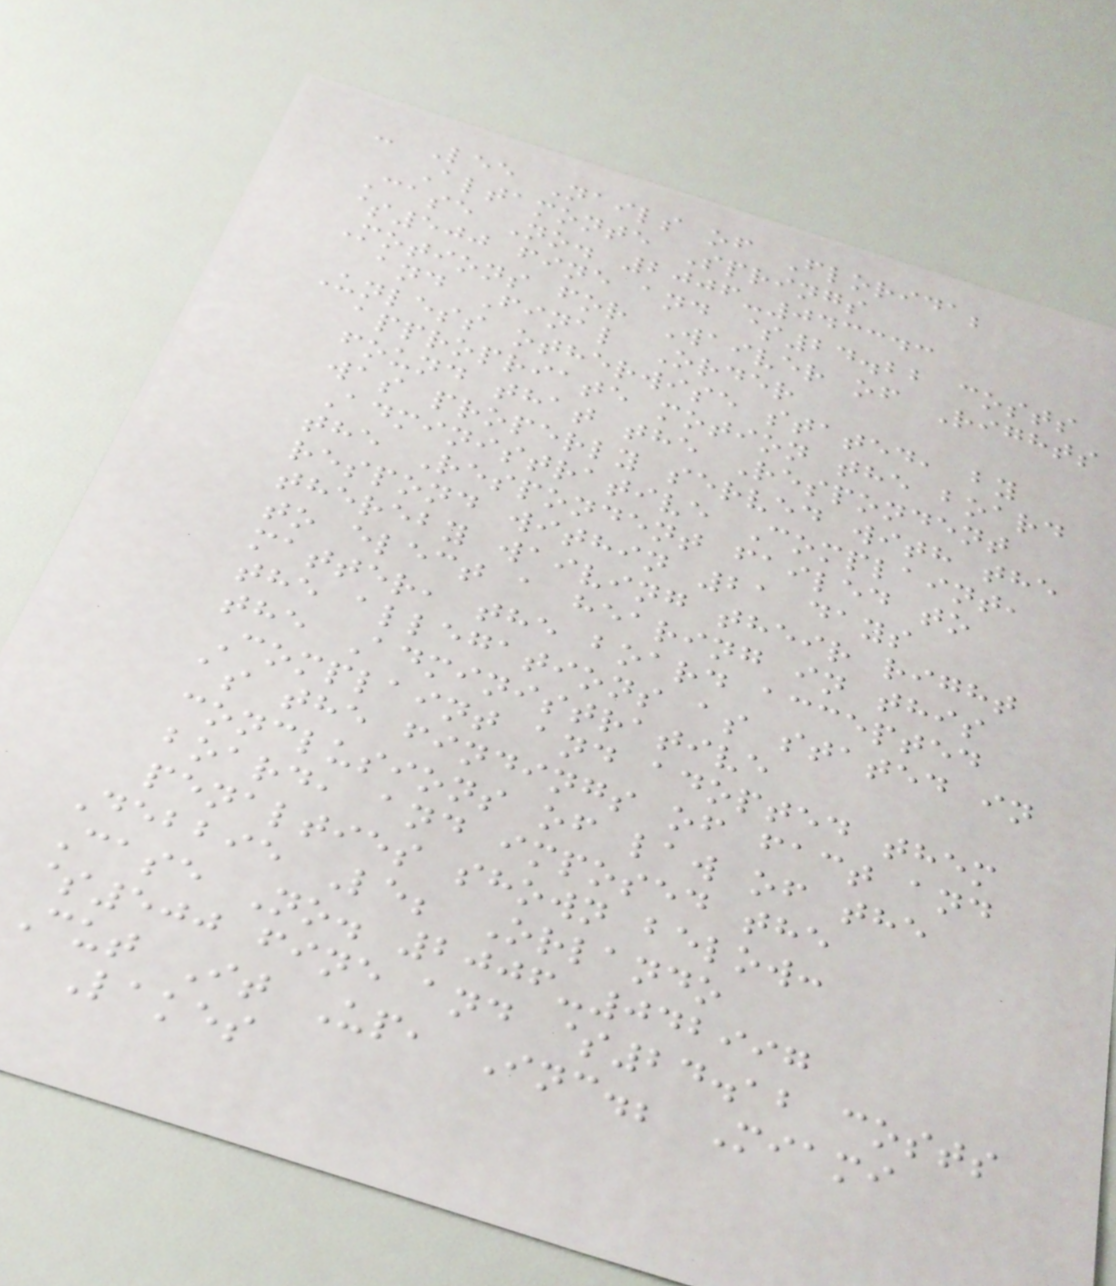- Lee Nails of Florida;
Altamonte Springs
Case No. 2006-043343
$500 fine and $24.22 costs
Motions for Waiver of Rights
and Final Order
Unless otherwise stated, by
appropriate motion the board
found that the Respondent
was properly served with the
Administrative Complaint,
the Respondent failed to
respond within 21 days
thereby waiving their right
to elect a hearing in this
matter, the board accepted
the allegations as stated in
the Administrative
Complaint and adopted them
as the findings of fact and
conclusions of law of the
board, and imposed the
penalties shown below:
Debbie Le; Orlando
Case No. 2006-042997
$500 fine and $24.12 costs
Cut It Up, Inc.; Miami
Lakes
